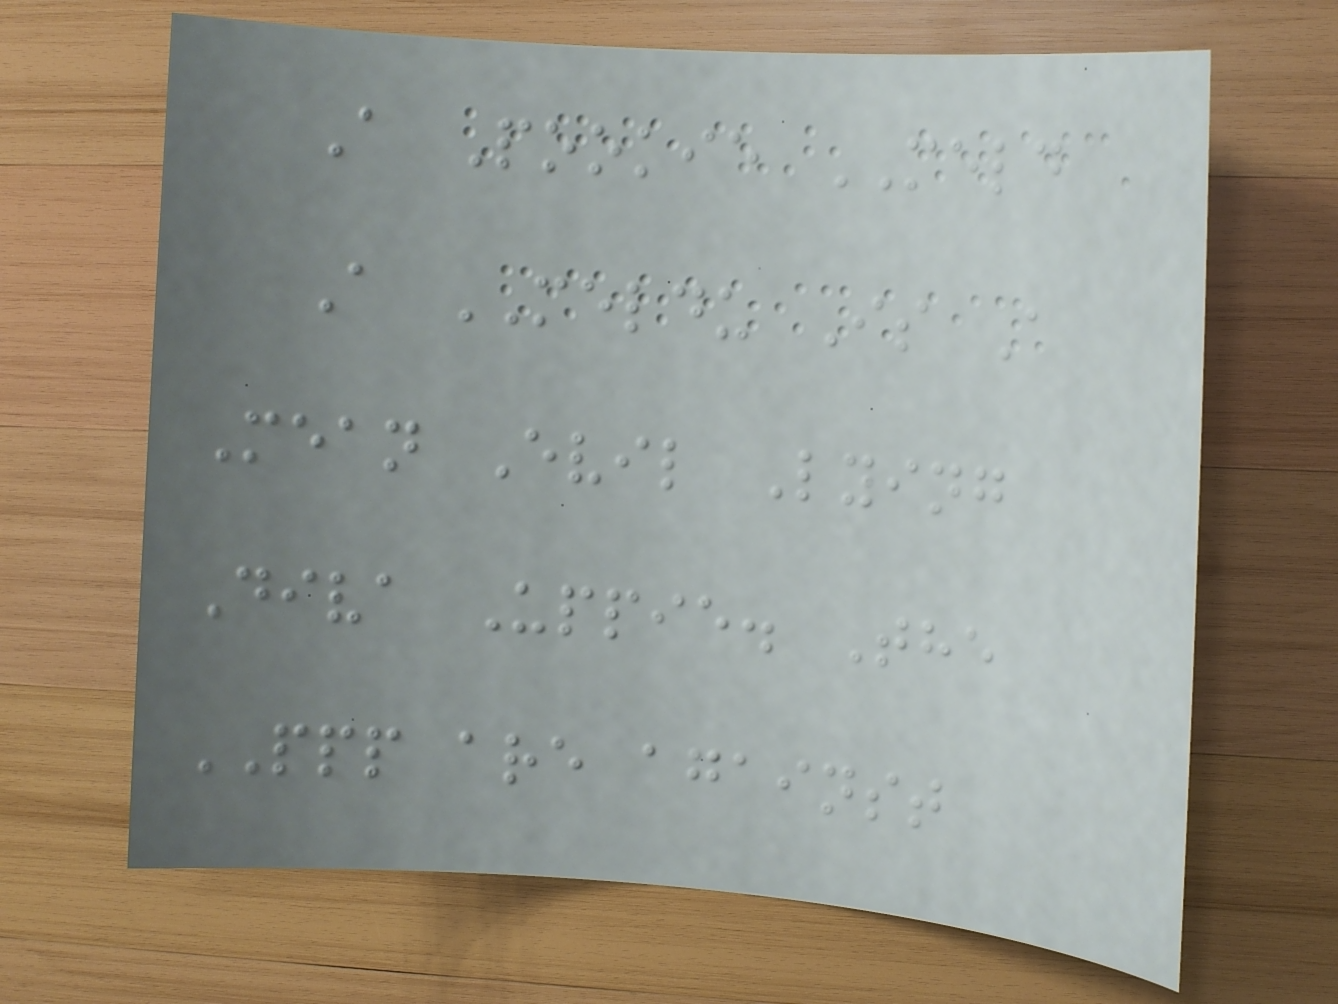A Pookie MELD
A MELDU Is A
Mean Evil Lying
Diva Uppie. The
PPP are against
